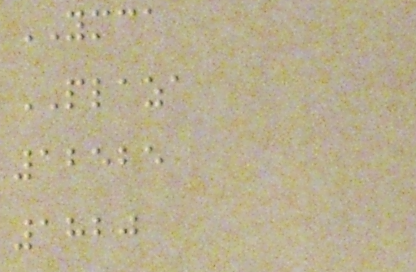YMCA
PLAZA
12525
1820
